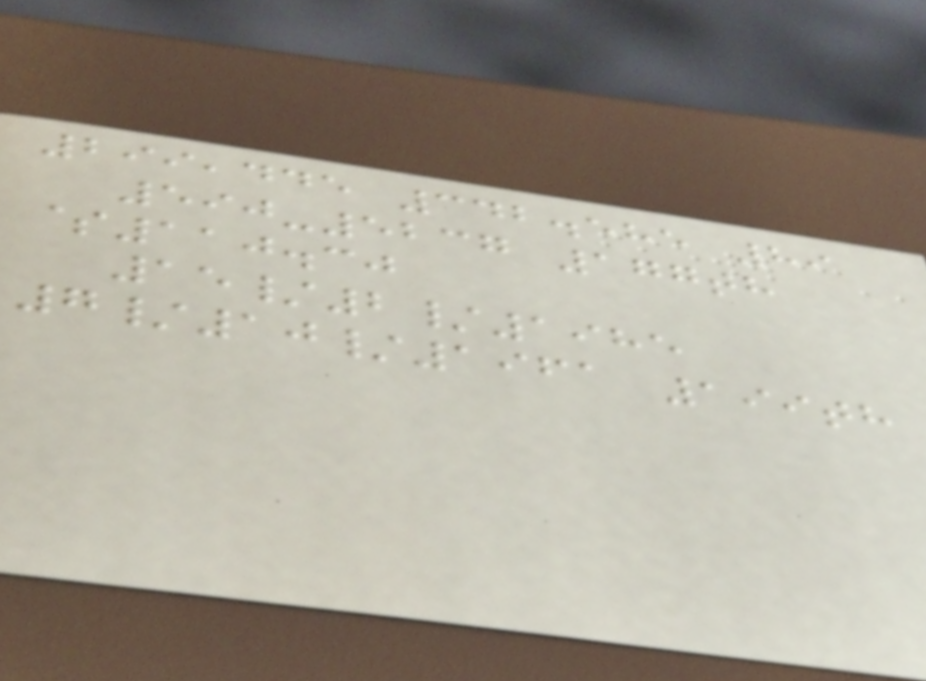299,445 342.585 89
590-5237 177th
$110.30
15/2/1985
7/10/1961 199th
